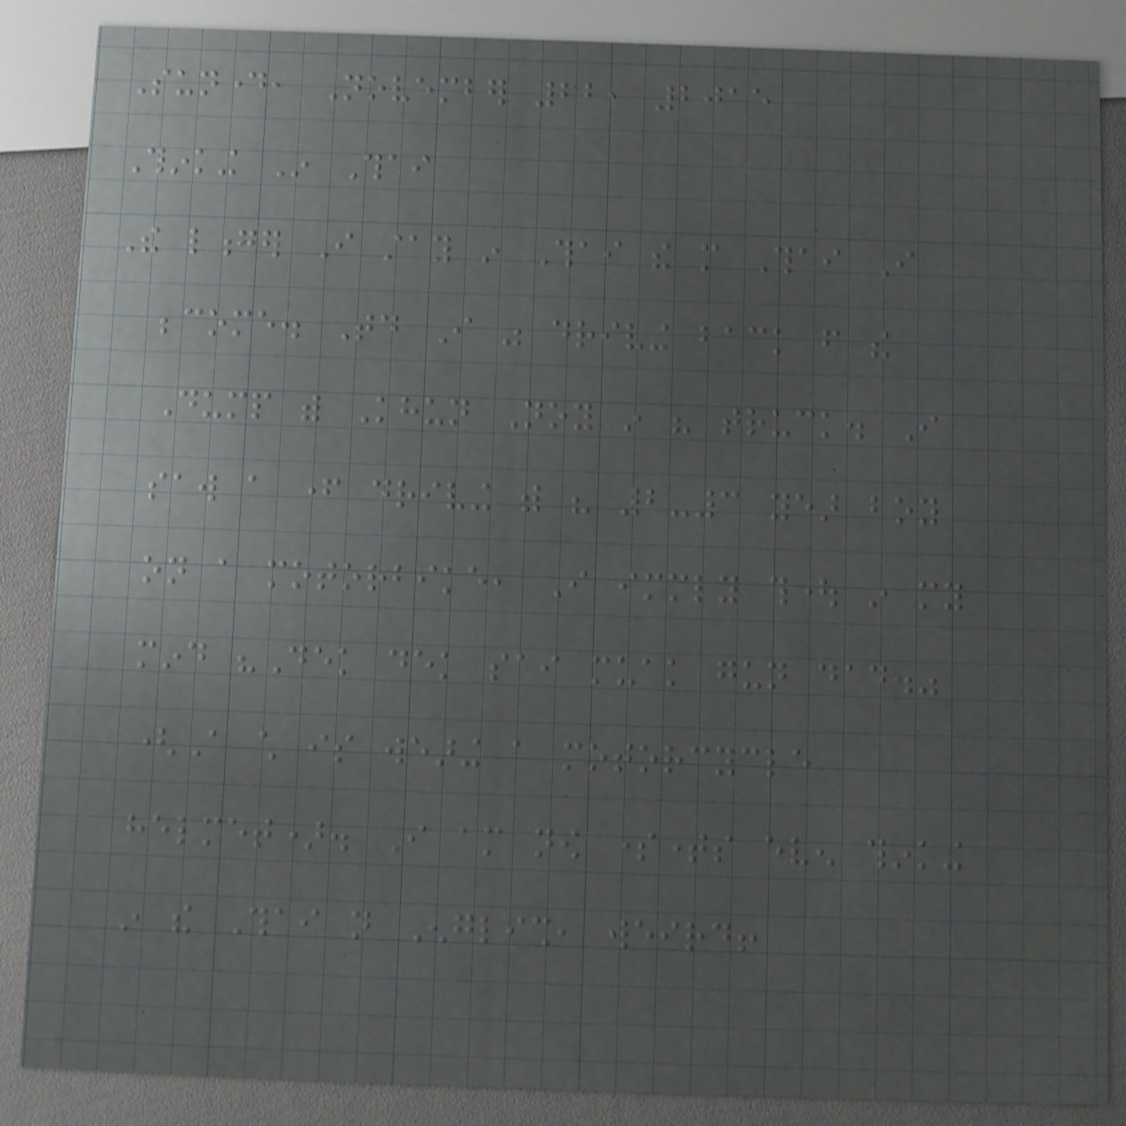Sunday, November 22, 2015
Thinking In Thai
The longer I stay in Thai the more Thai I
become. Today I was driving back from the
Dump with Khun Noy in his truck. I
saw a father driving with his 2-3 year boy
on a motorbike, I immediately thought in my
mind "Dek dek sai muak gun dad."
(A child is wearing a motorcycle
helmet). I am now sometimes even thinking
in the Thai not English, weird!
